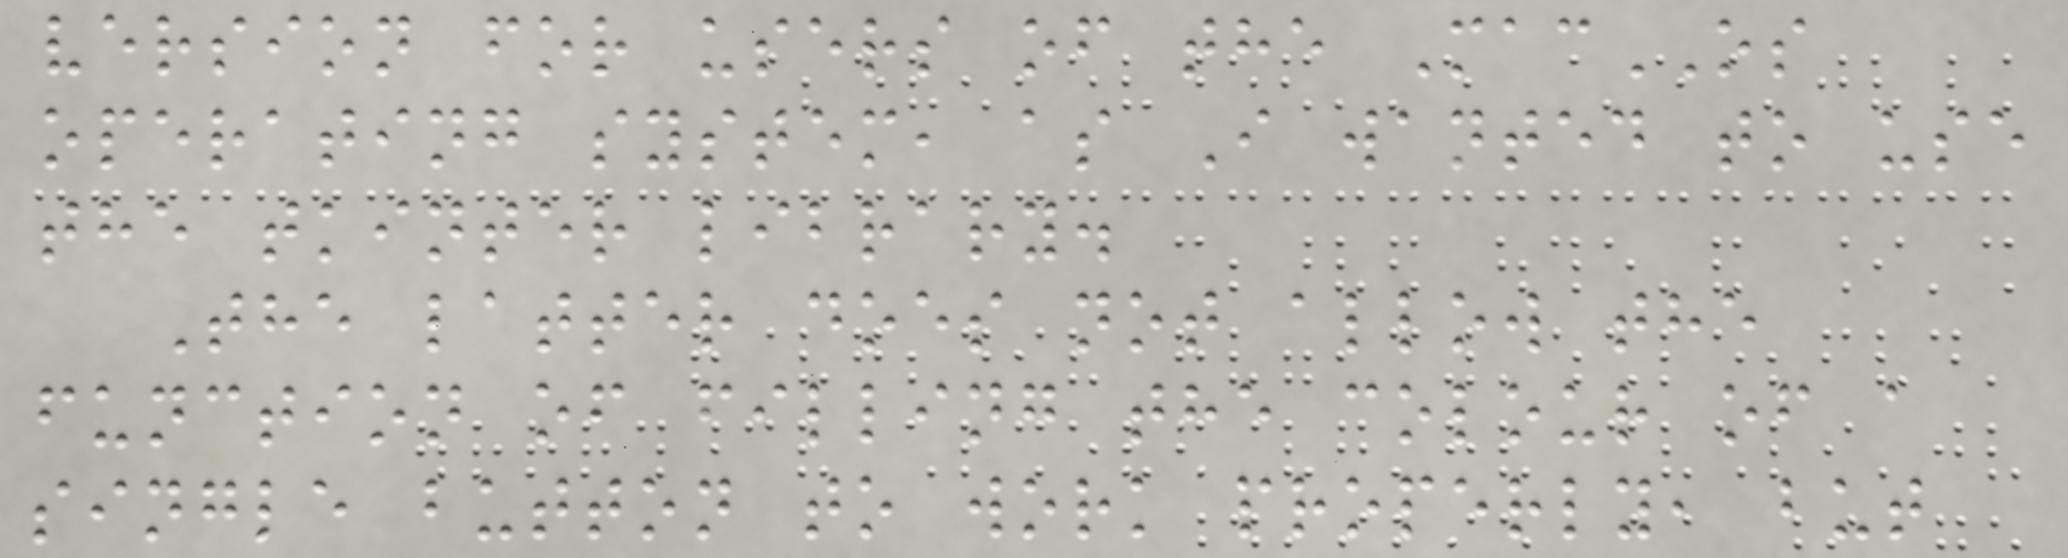version for users of the MacOS
operating system, as I wanted to use
the tkinter library.
The latter does not allow the
function of filling the colour of a
single button to work properly, but
